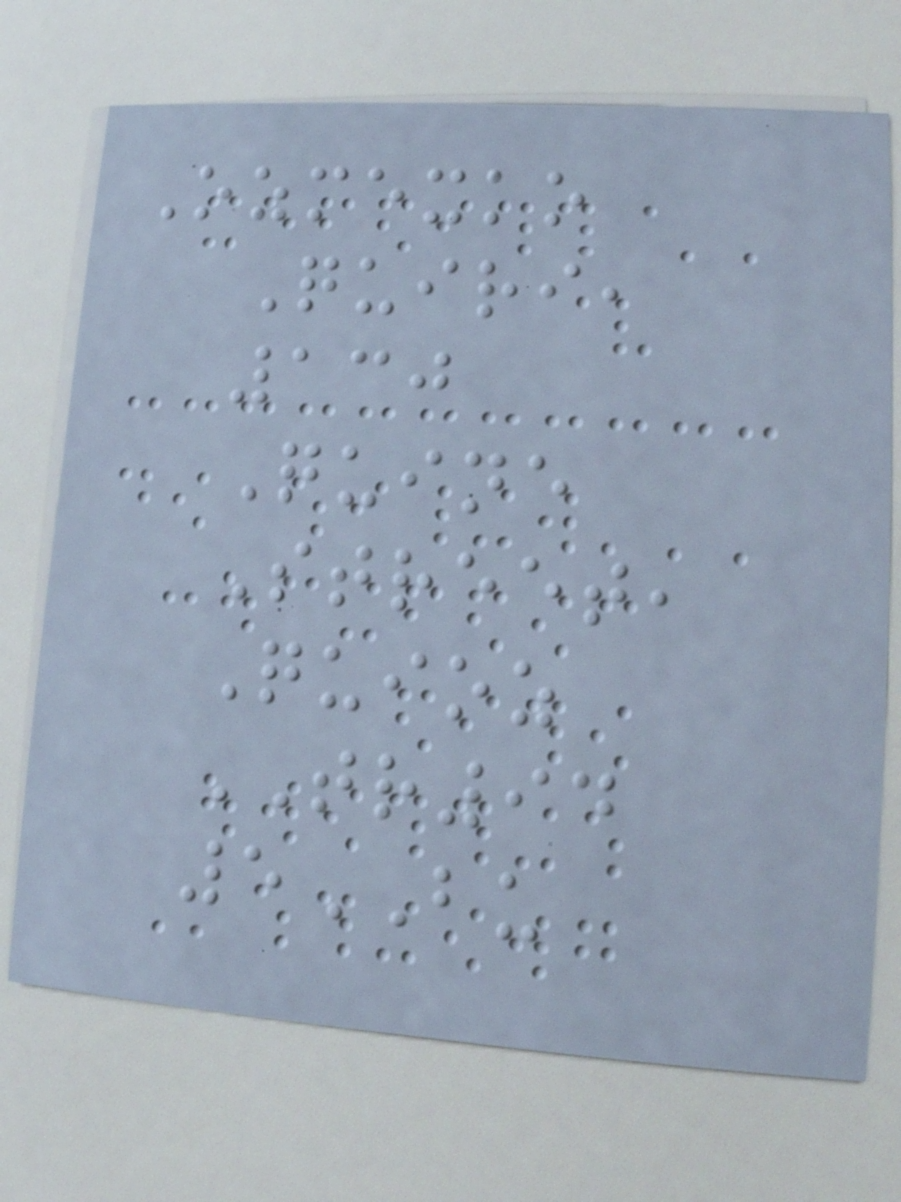Ozmexko
Quiri,
130
Quine
Street,
Quioz
TR94
5BU
